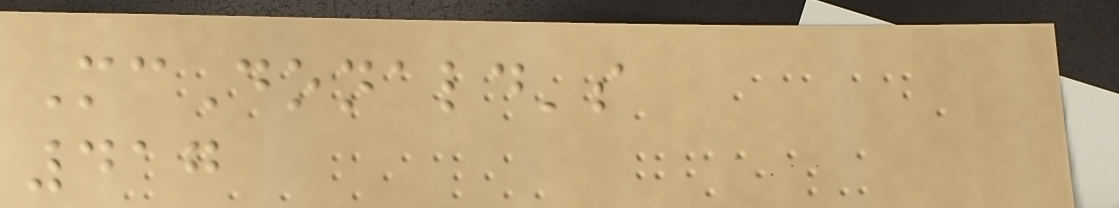McDonald's
417
